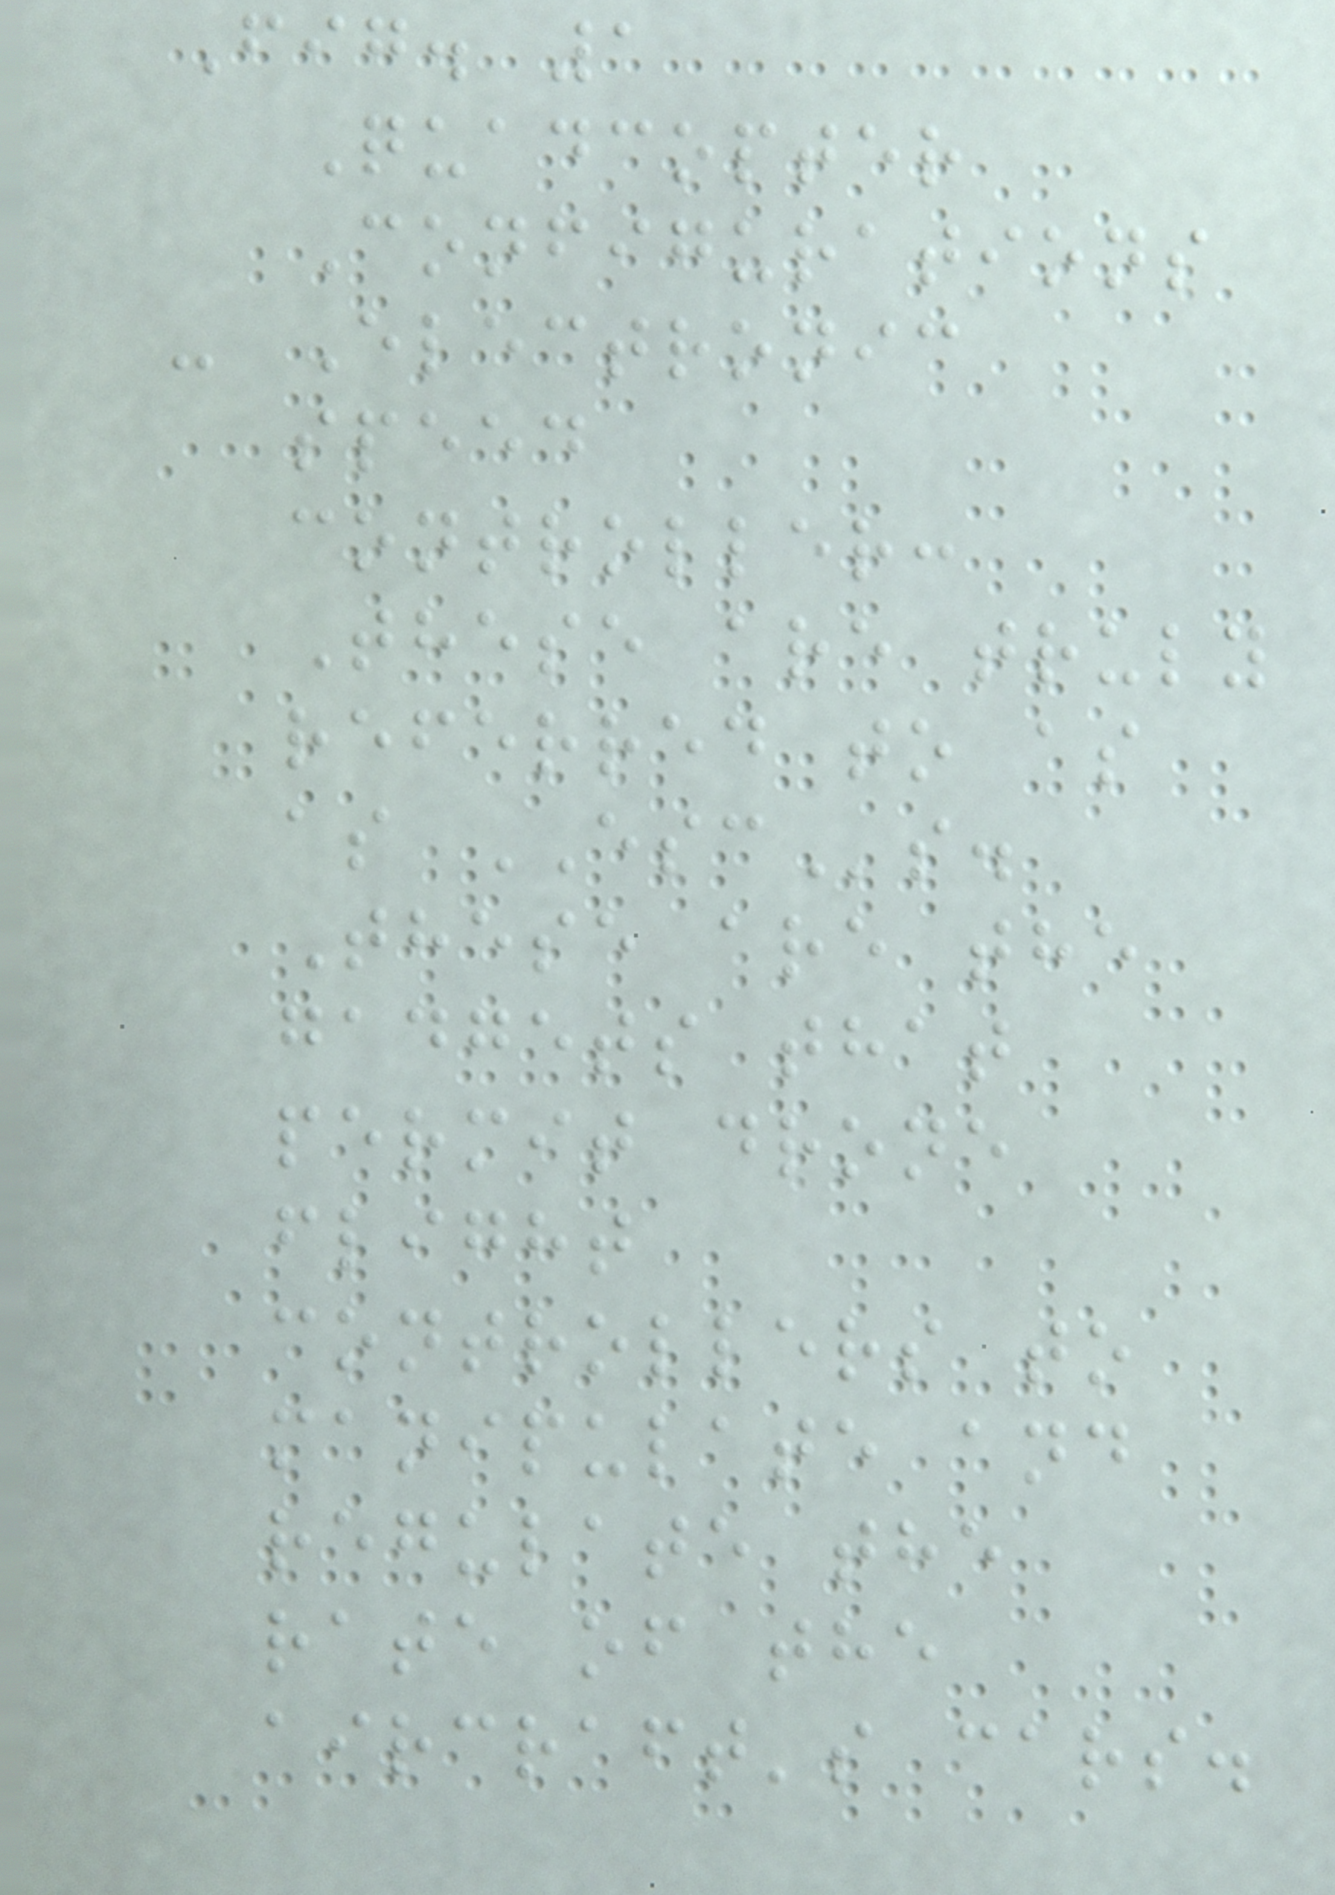Fig. 1
Quadcopter
Configurations
- Electronic
speed
controller:
These are truly
referred to as
as ESCs.
These are the
gadgets that
permit drone
flight
controllers to
manipulate and
regulate the
rate of the
aircraft's cars.
